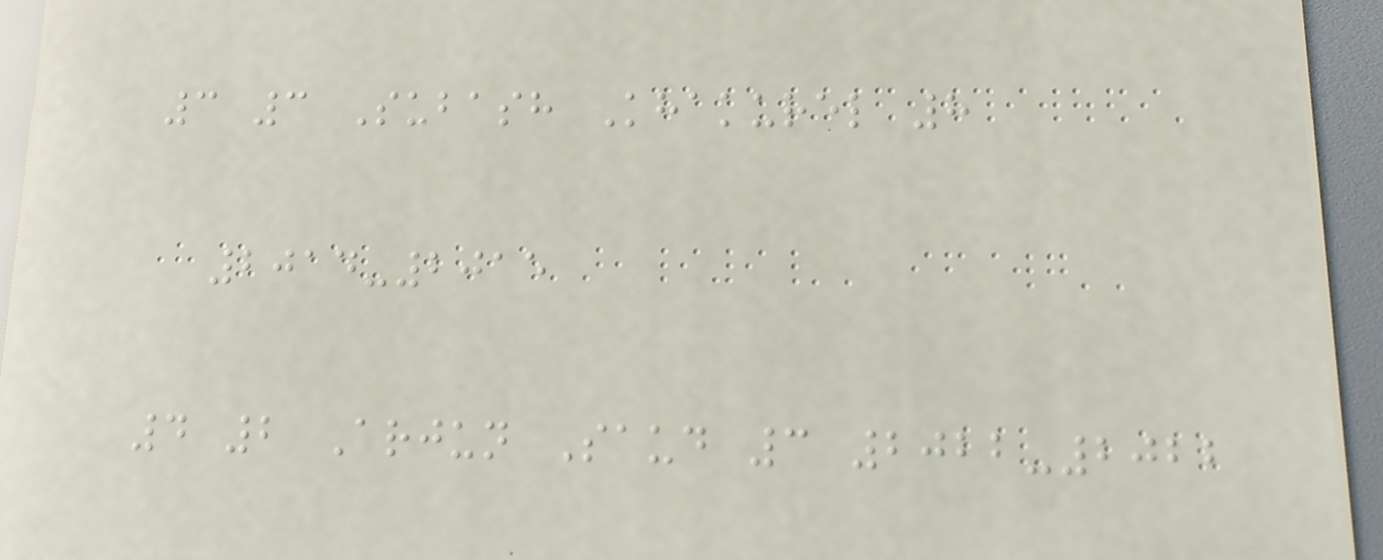3 3 Subash Khakurel 8
2014-2015
4 2 Arjun Saud 3 2022-2022
